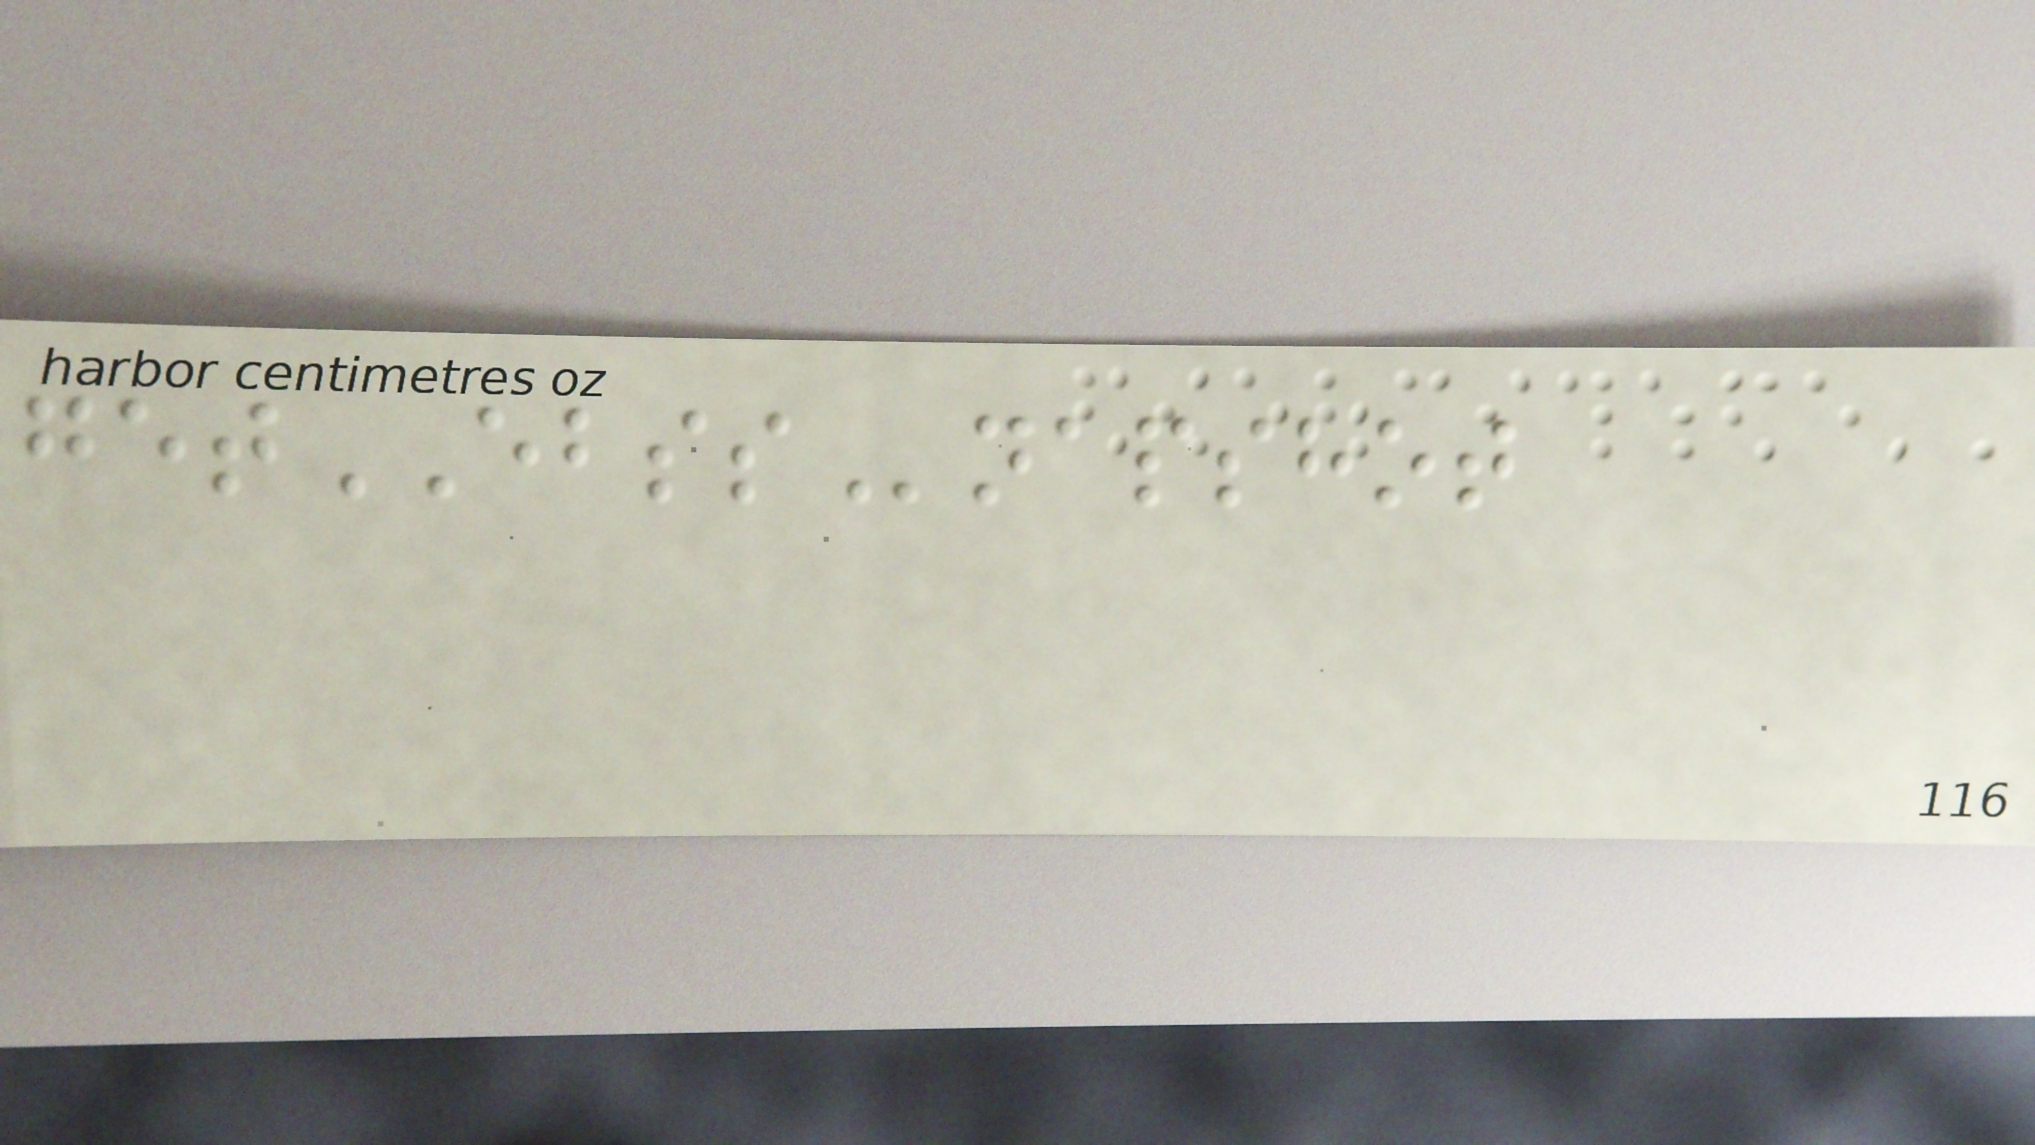getEBSSnapshot
